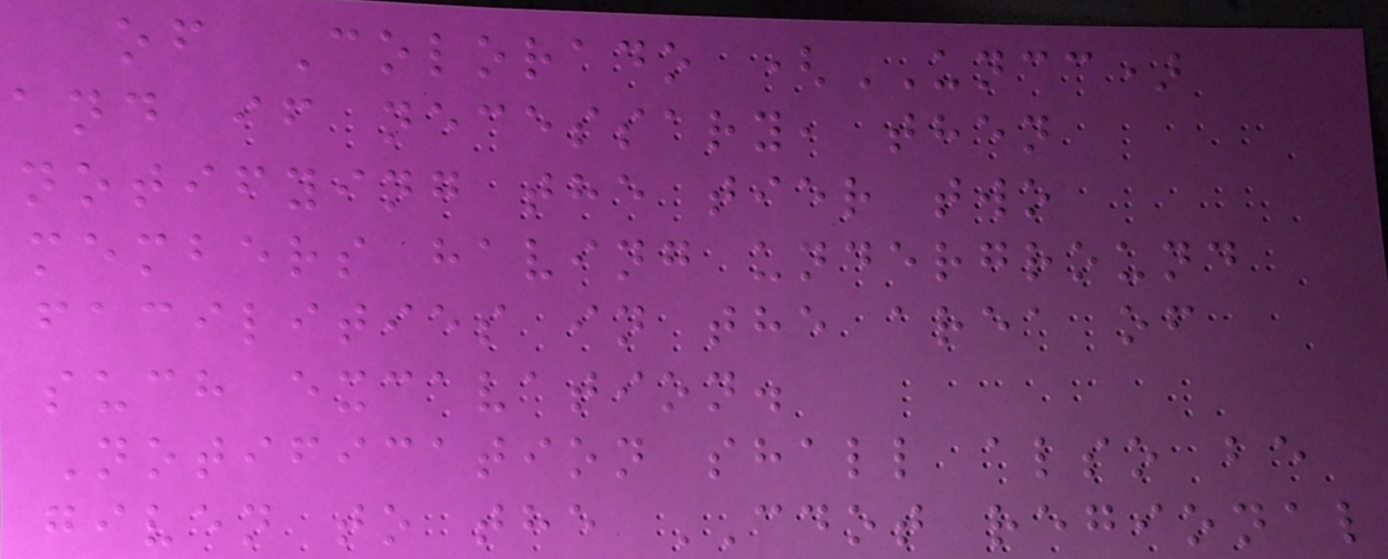of Colorado (UNCC)
and if necessary, then
notifying the tier two
members having underground
facilities in the area of
such excavation.
Notification shall also be
given to the CDOT regional
